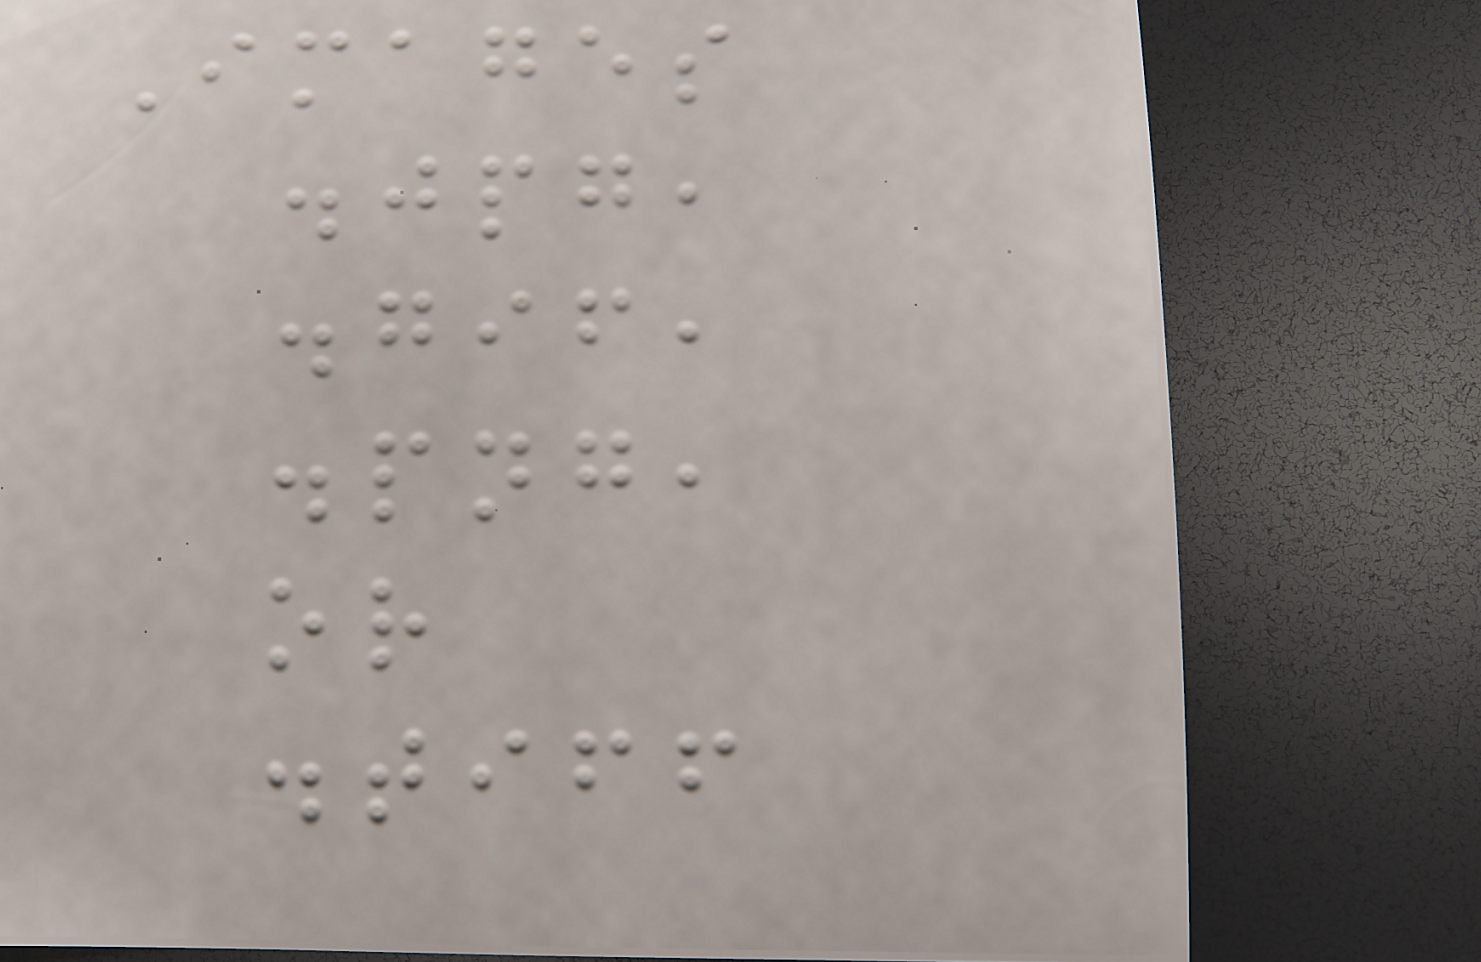Images
.jpg,
.gif,
.png,
or
.tiff
